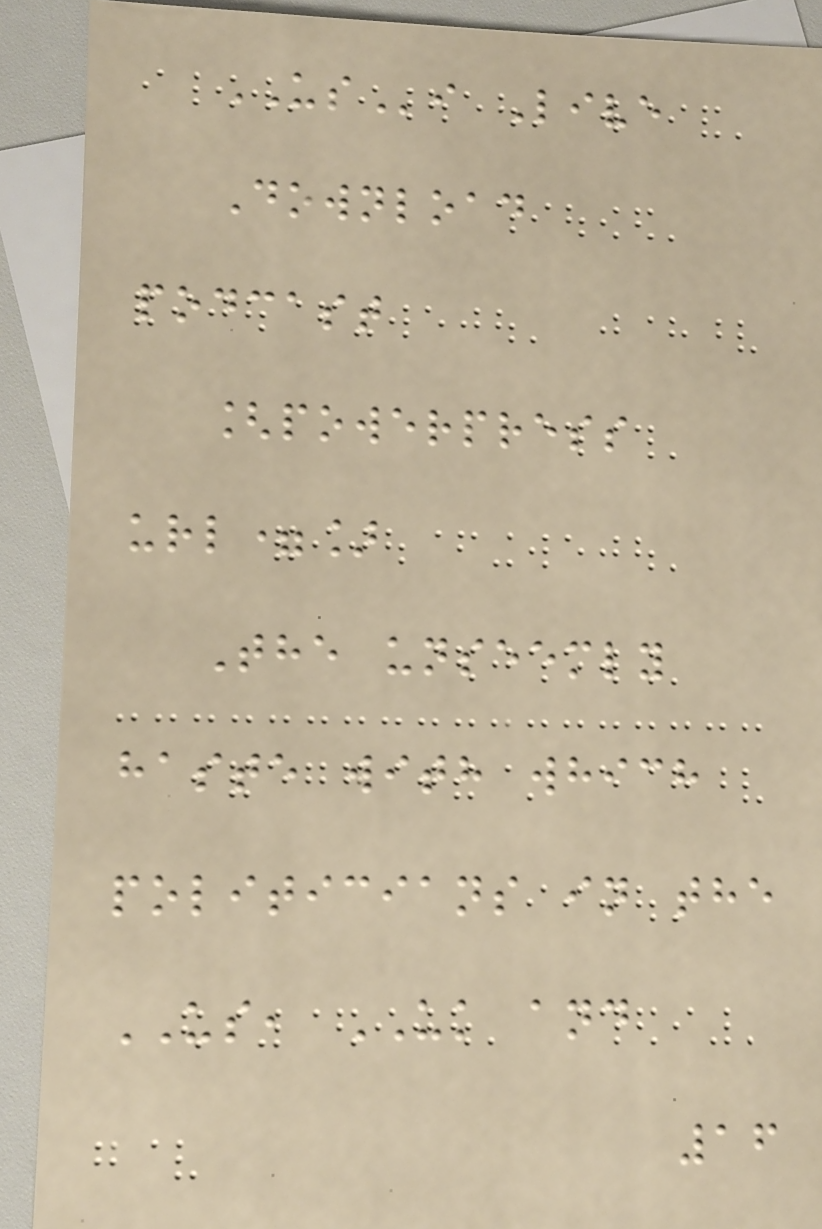USi Live
Download
podcast
[powerpress
url=]
The unseemly
haste with which
politicians in the
US, UK and
16
